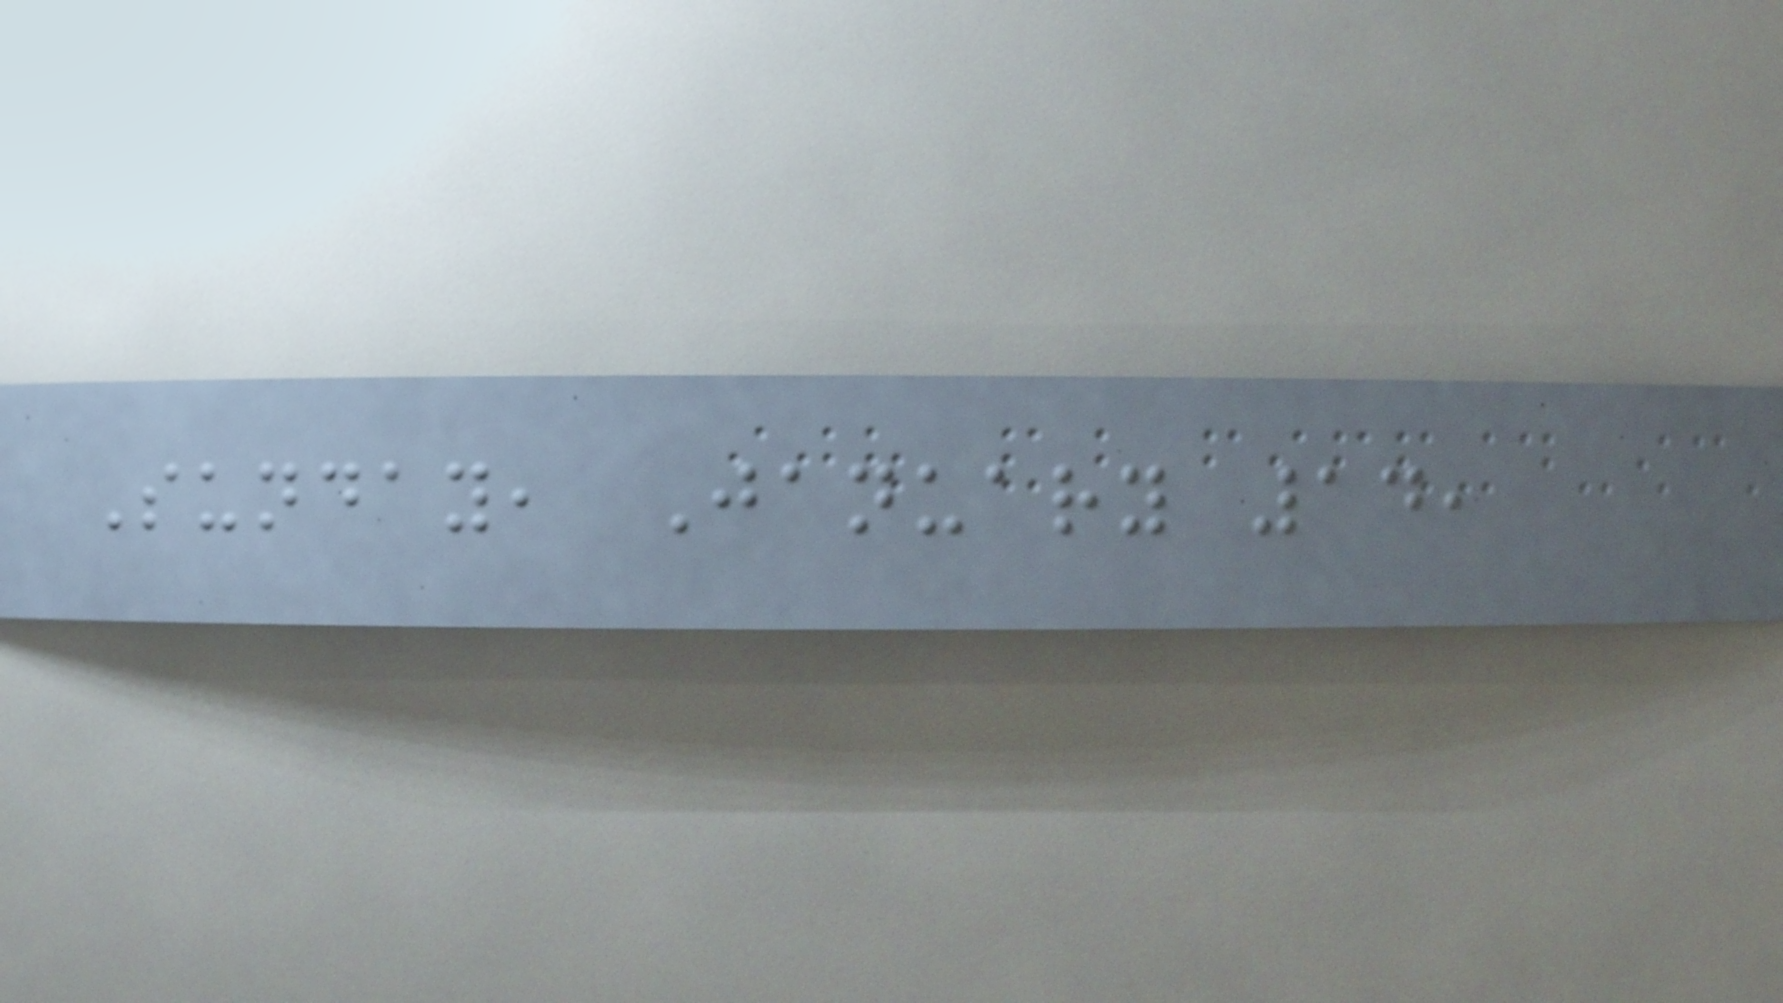Sunday, January 14,
